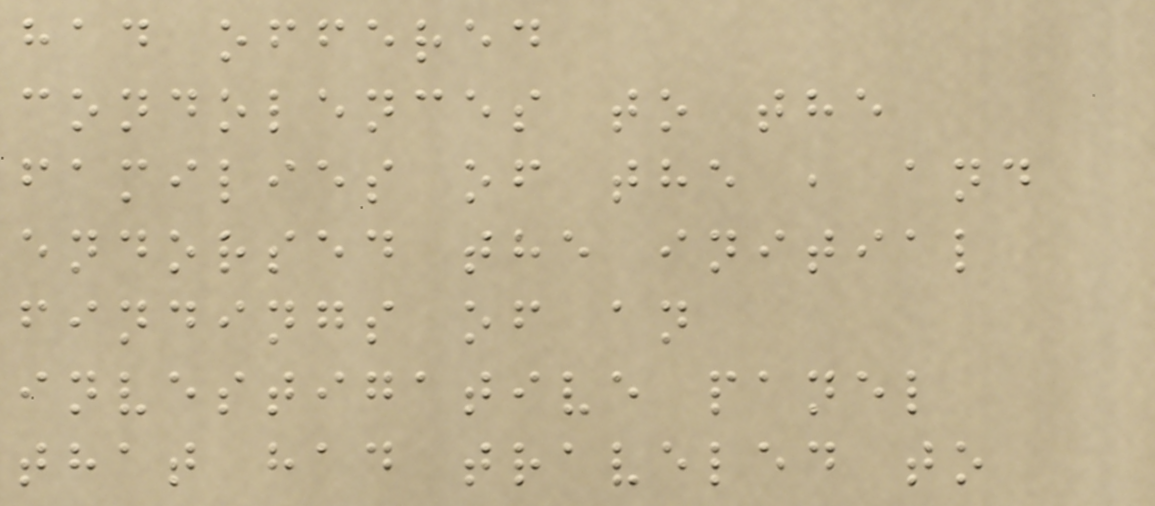had offered
condolences to the
families of the , and
endorsed the initial
findings of an
investigative panel
that had traveled to
